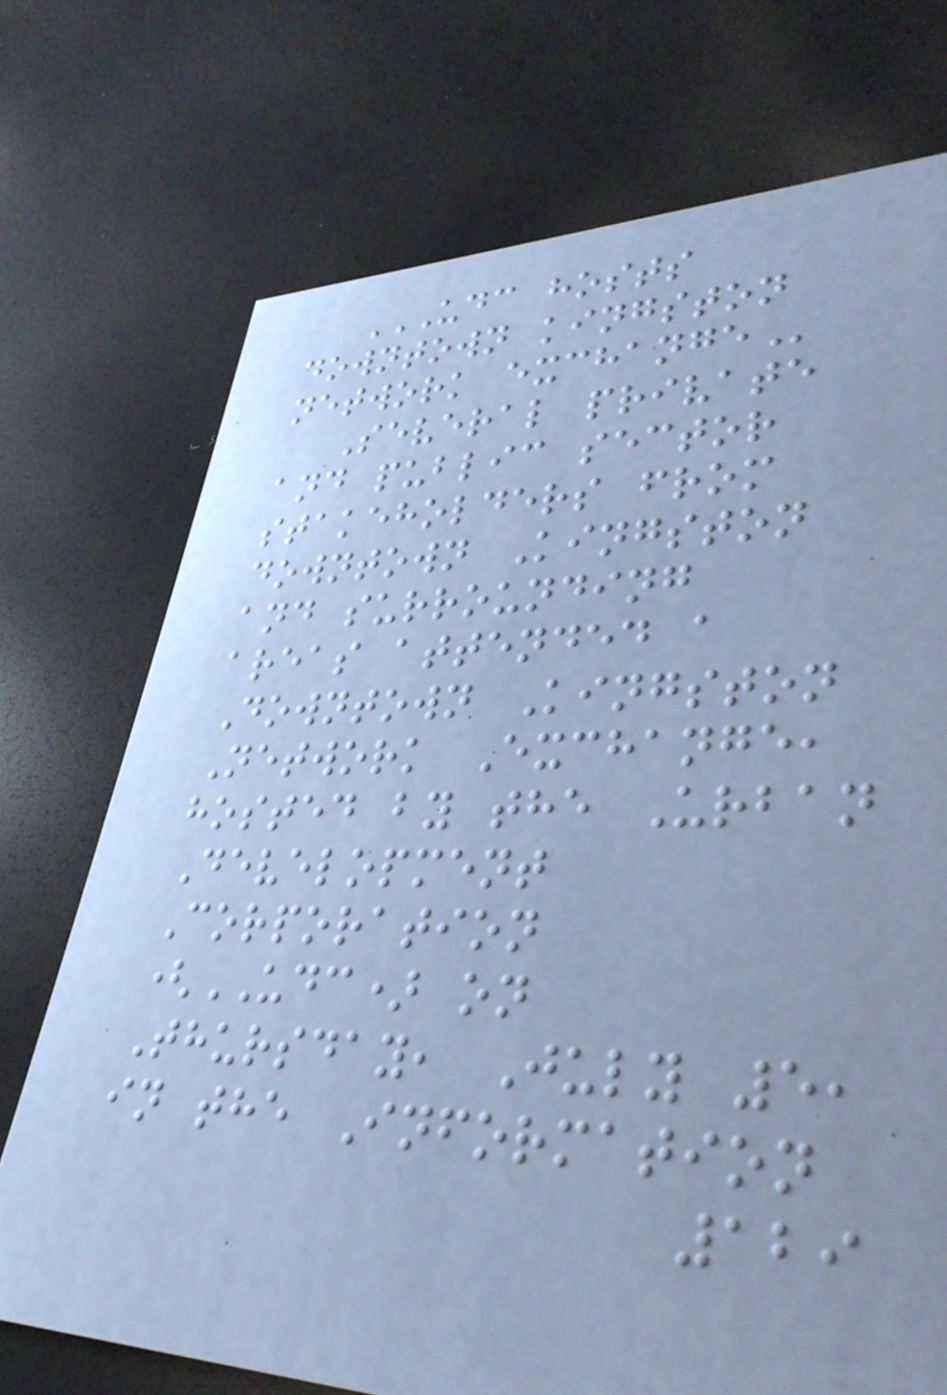UDC HOSTS
DOWNTOWN KINGSTON
NETWORK EXCHANGE
Several private
and public sector
stakeholders from
downtown Kingston
and surrounding
areas attended a
Downtown Kingston
Network Exchange,
hosted by the Urban
Development
Corporation
(UDC) on
Thursday, July 5,
in the Information
129
